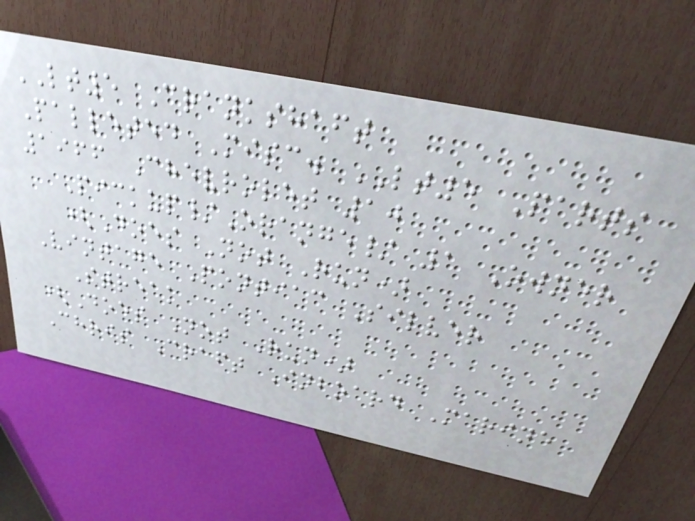LT5 Crankshaft
Palleted Misc. LT5 Parts
1966 Chevrolet 10
Pickup/Orange/ 1 Owner
(Does Not Run)
Vintage Pontiac Silver
Streak
(Does Not Run)
Chris Craft Inboard Marine
